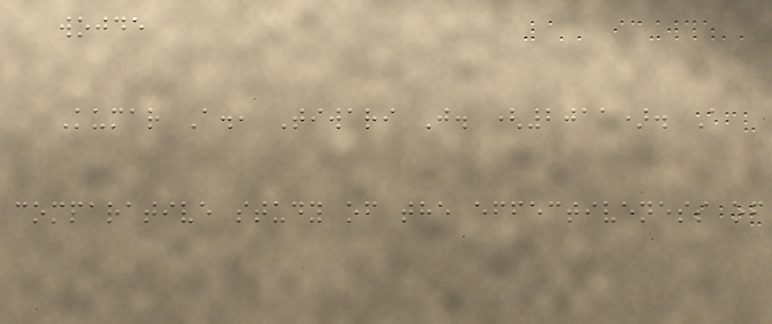wojde
Kumar A., Tiwari J. (2011). A
comparative study of the effectiveness of
